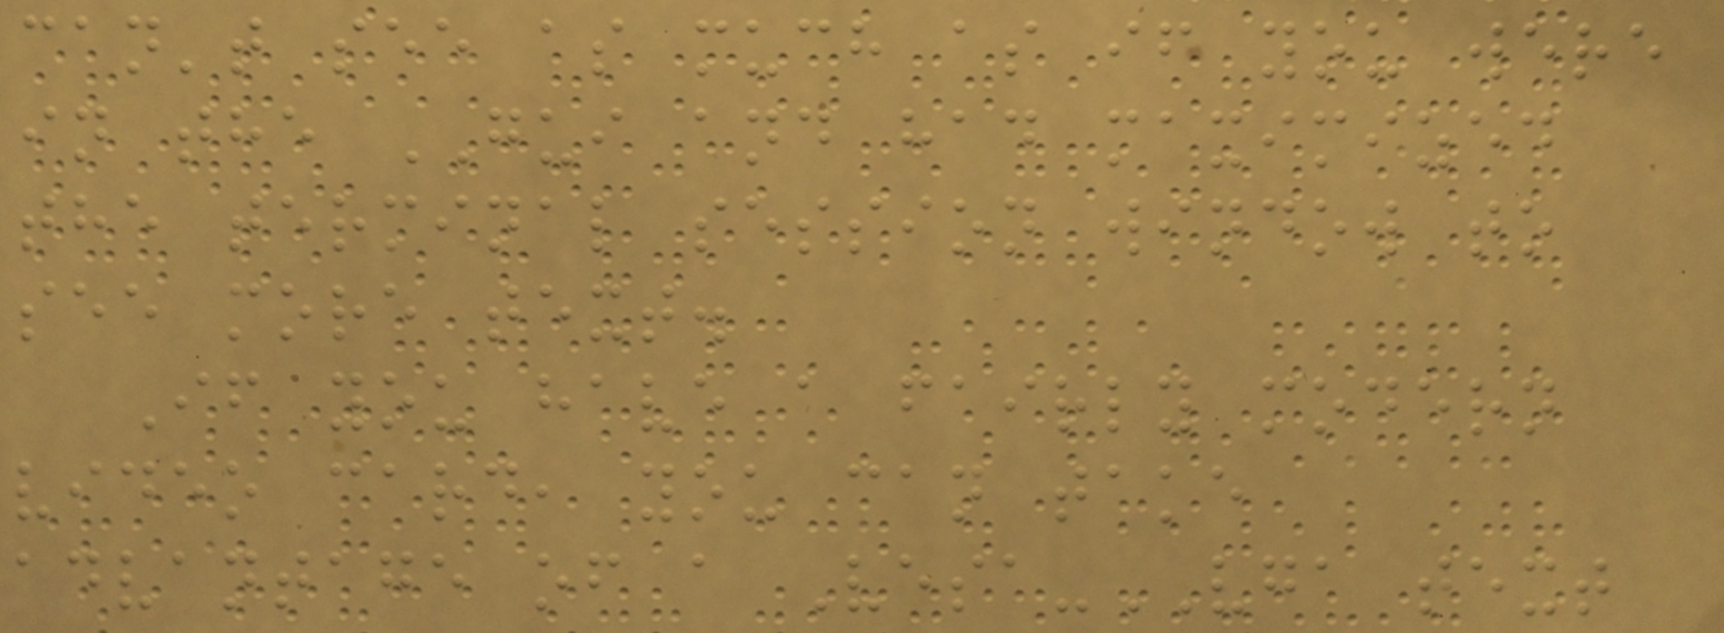can't see as much as if you were
in the GUI and had maximized
the terminal session window to
see more text.
If you have a fairly modern
video card, you can take
advantage of a Vesa-VGA text
